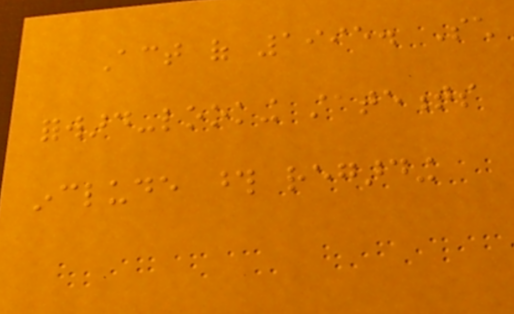Act of 1995. Such
forward-looking statements
include those regarding
